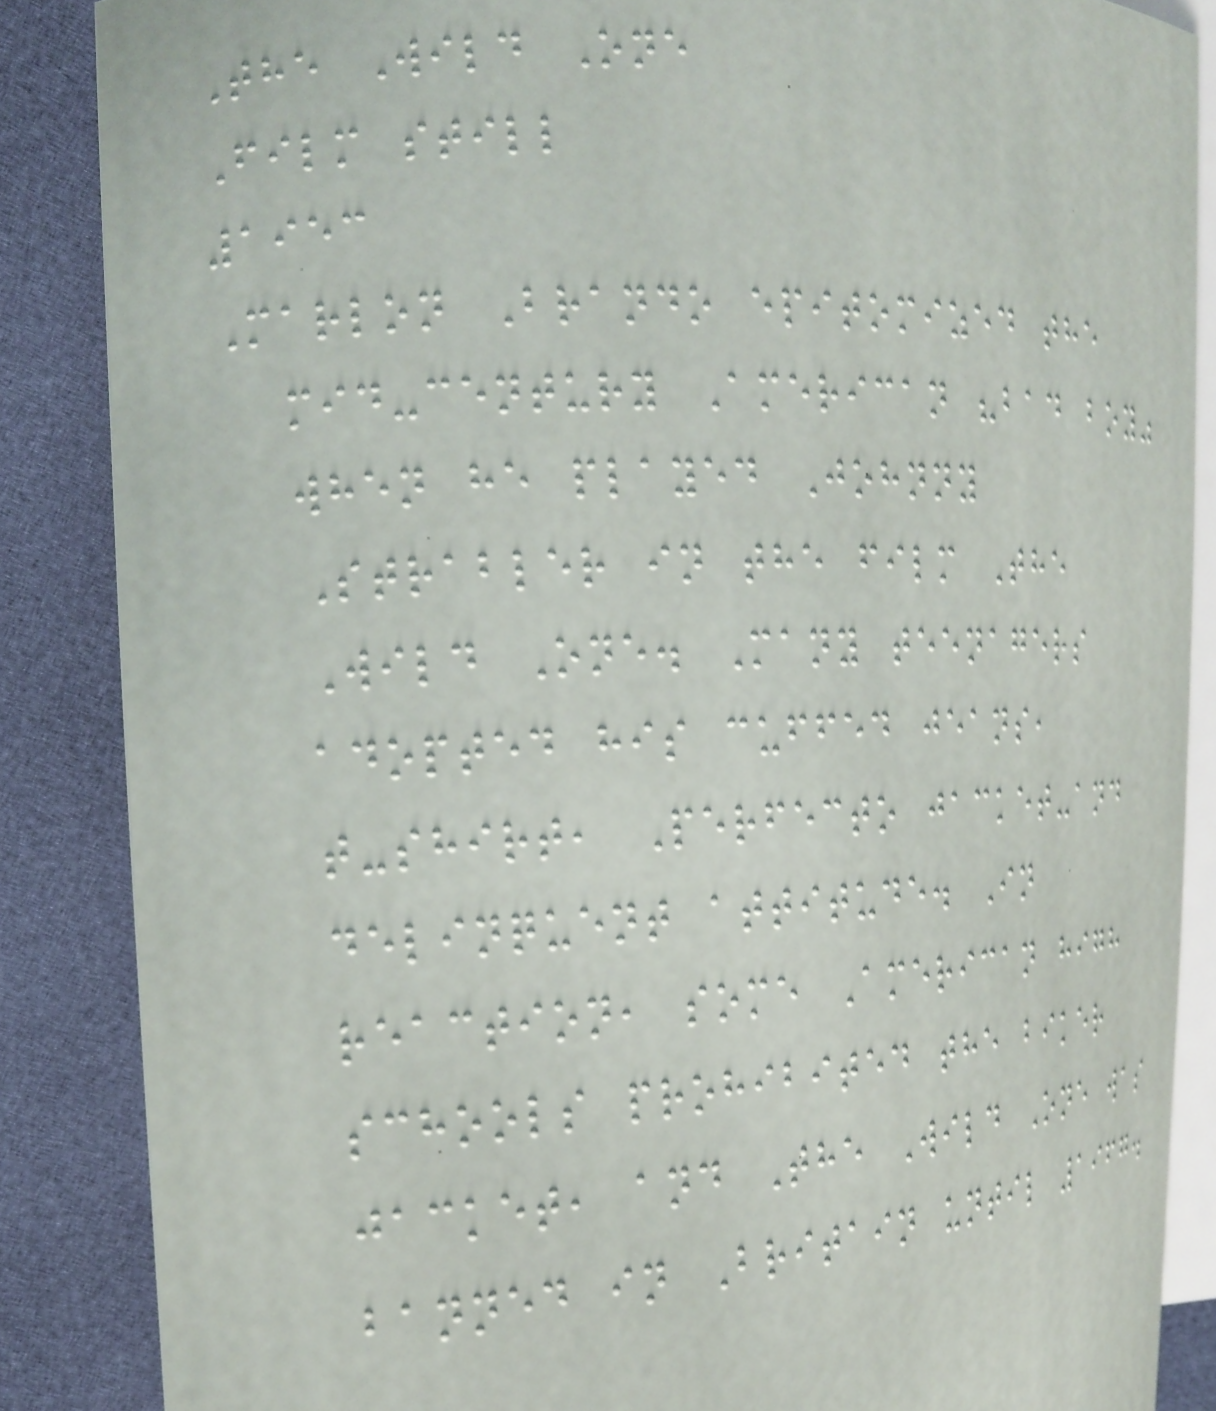The Wild One
Film still
1953
Marlon Brando epitomized the
mid-century American "bad boy"
when he played Johnny
Strabler in the film The
Wild One. Many teenagers
adopted his cuffed jeans,
t-shirt, Perfecto jacket-and
delinquent attitude. In
reaction, some American high
schools prohibited the biker
jacket, and The Wild One was
banned in Britain until 1967.
